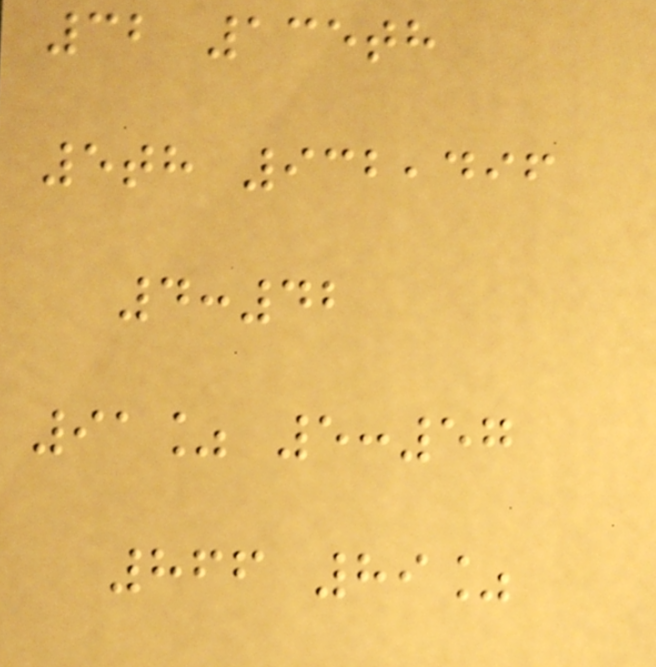32 135th
5th 932,496
4:42
91% 5:57
866 89%
